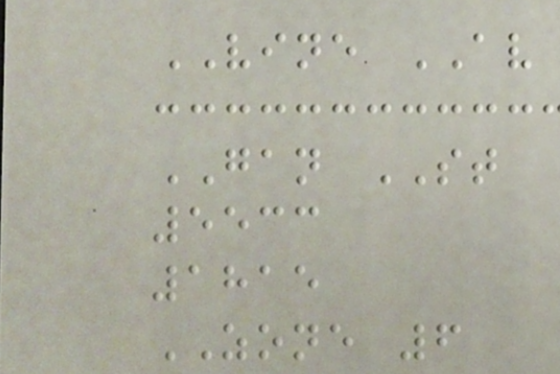VINE AV
GAN ST
5533
1815
ZONE 6
